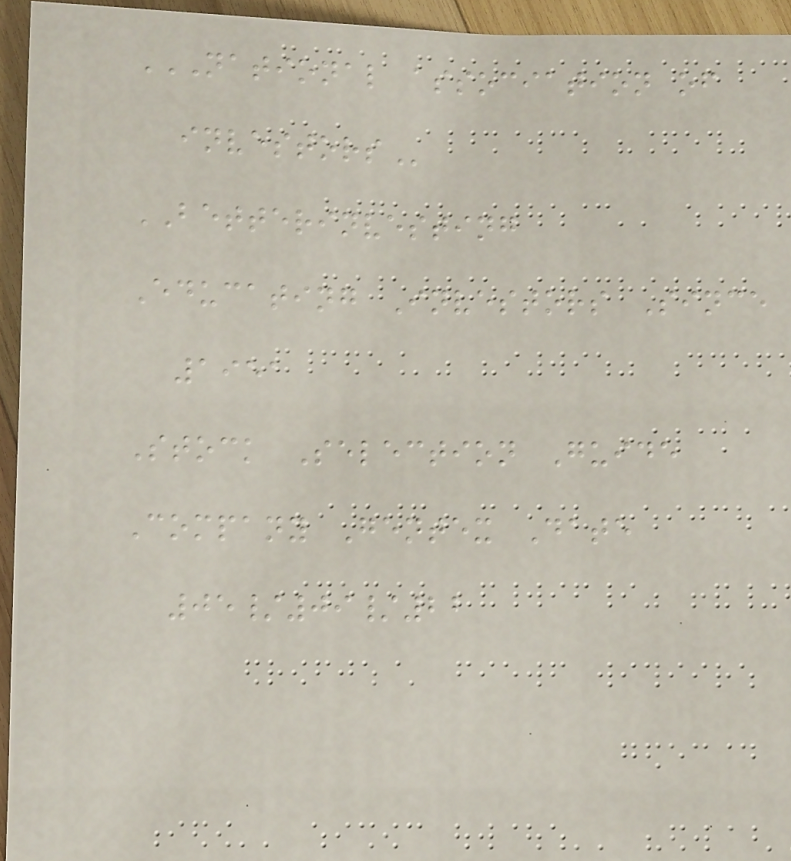NATIONAL ASSOCIATION OF
INVESTORS
BETTERINVESTING
Educating Investors Since
1951
Stock Selection Guide
Company Gentex Date
05/09/22
